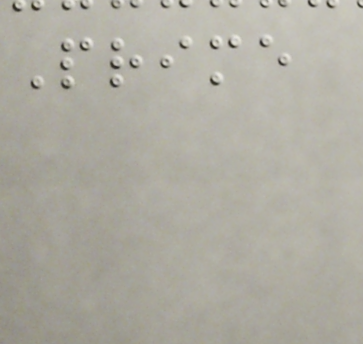Prime
